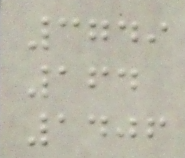3749
164
1406
